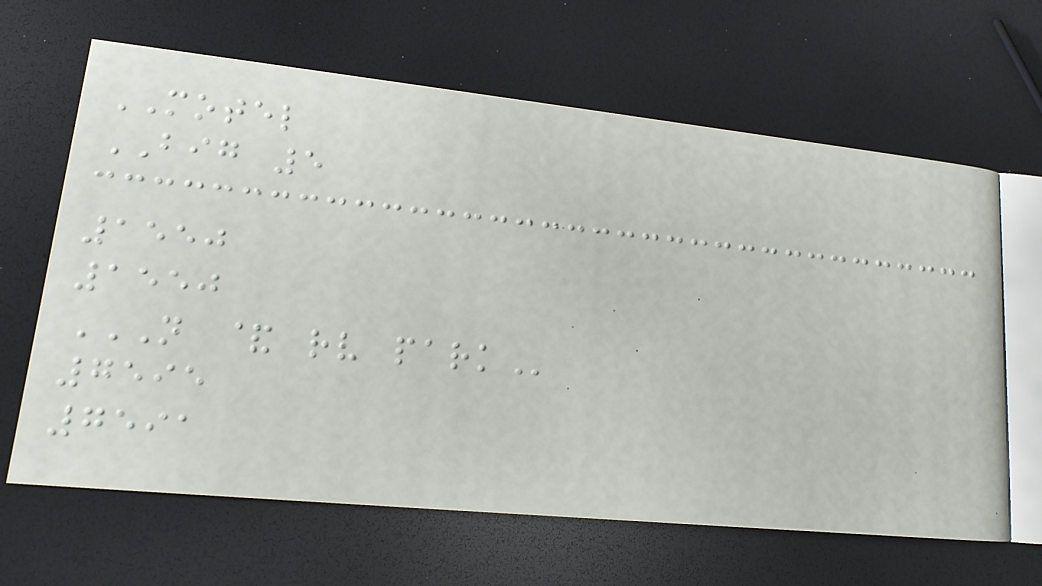MOTEL
BIG 5
1550
1550
N & RV PARK
7595
7591
